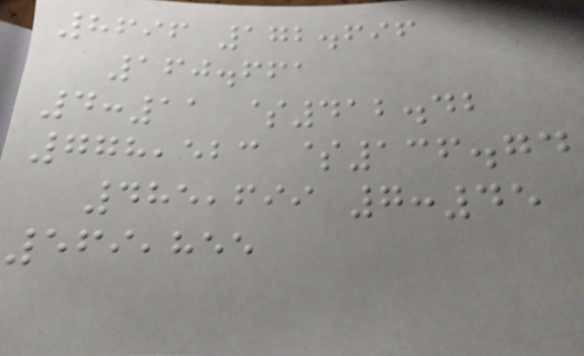8696 172.696
160.661
4:11 $412.42
778,523 $136.74
485,699 7:45
569,855
